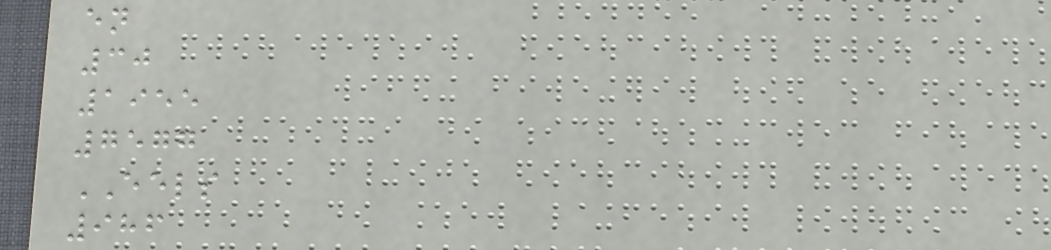en
30
1955
7577
EELS
986
